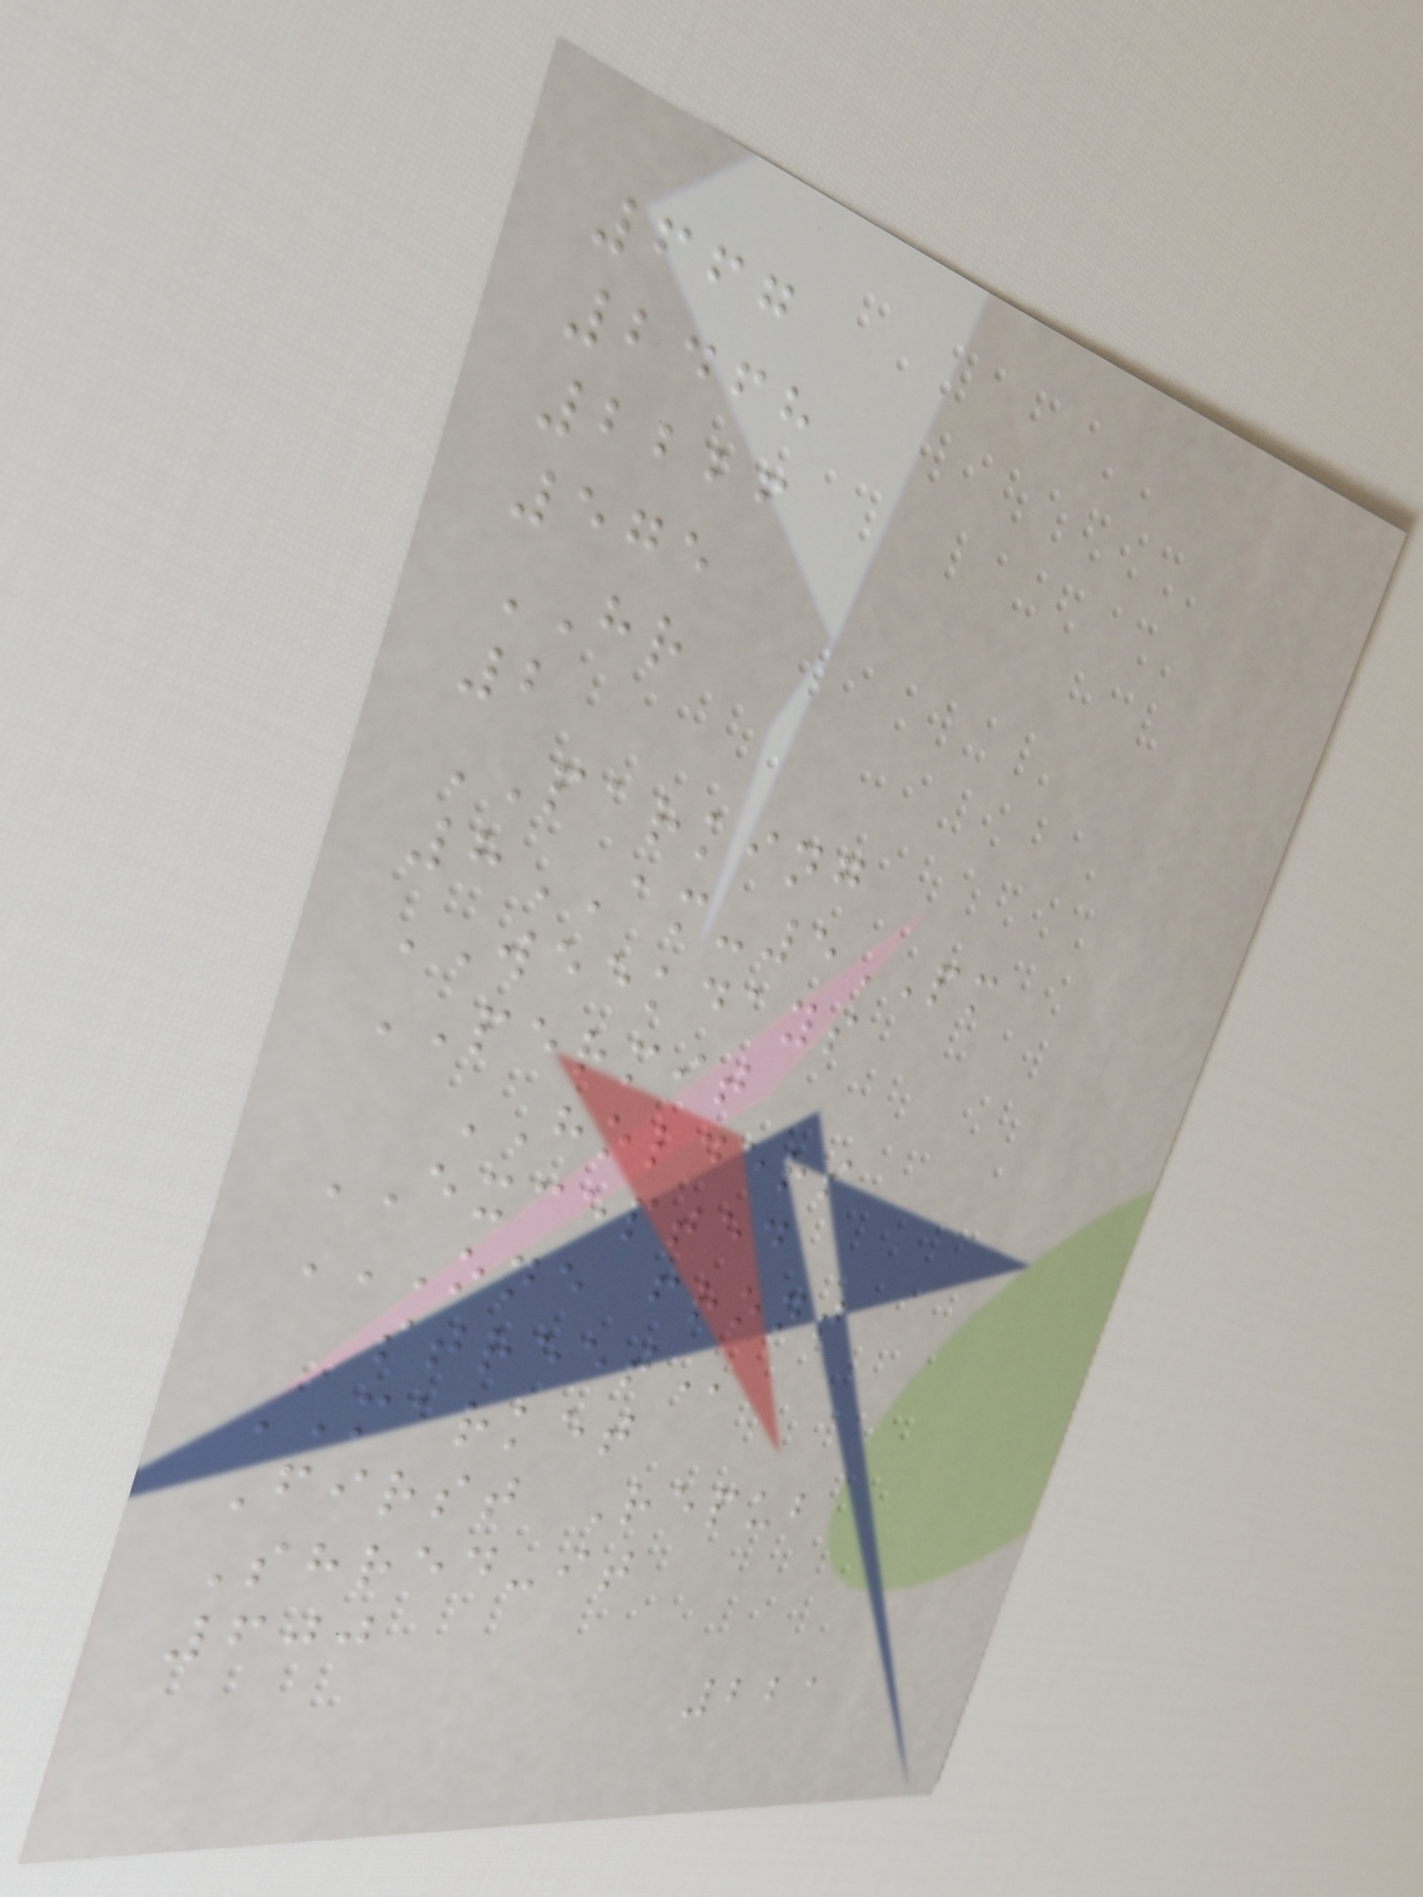667
2468
2226
575
HR
2
PARKING
8AM-5PM
WEEKDAYS
PERMIT
HOLDERS
EXCEPTED
ONE FRONT
STREET
MARKET
First Repub
Shred-it
600
221
